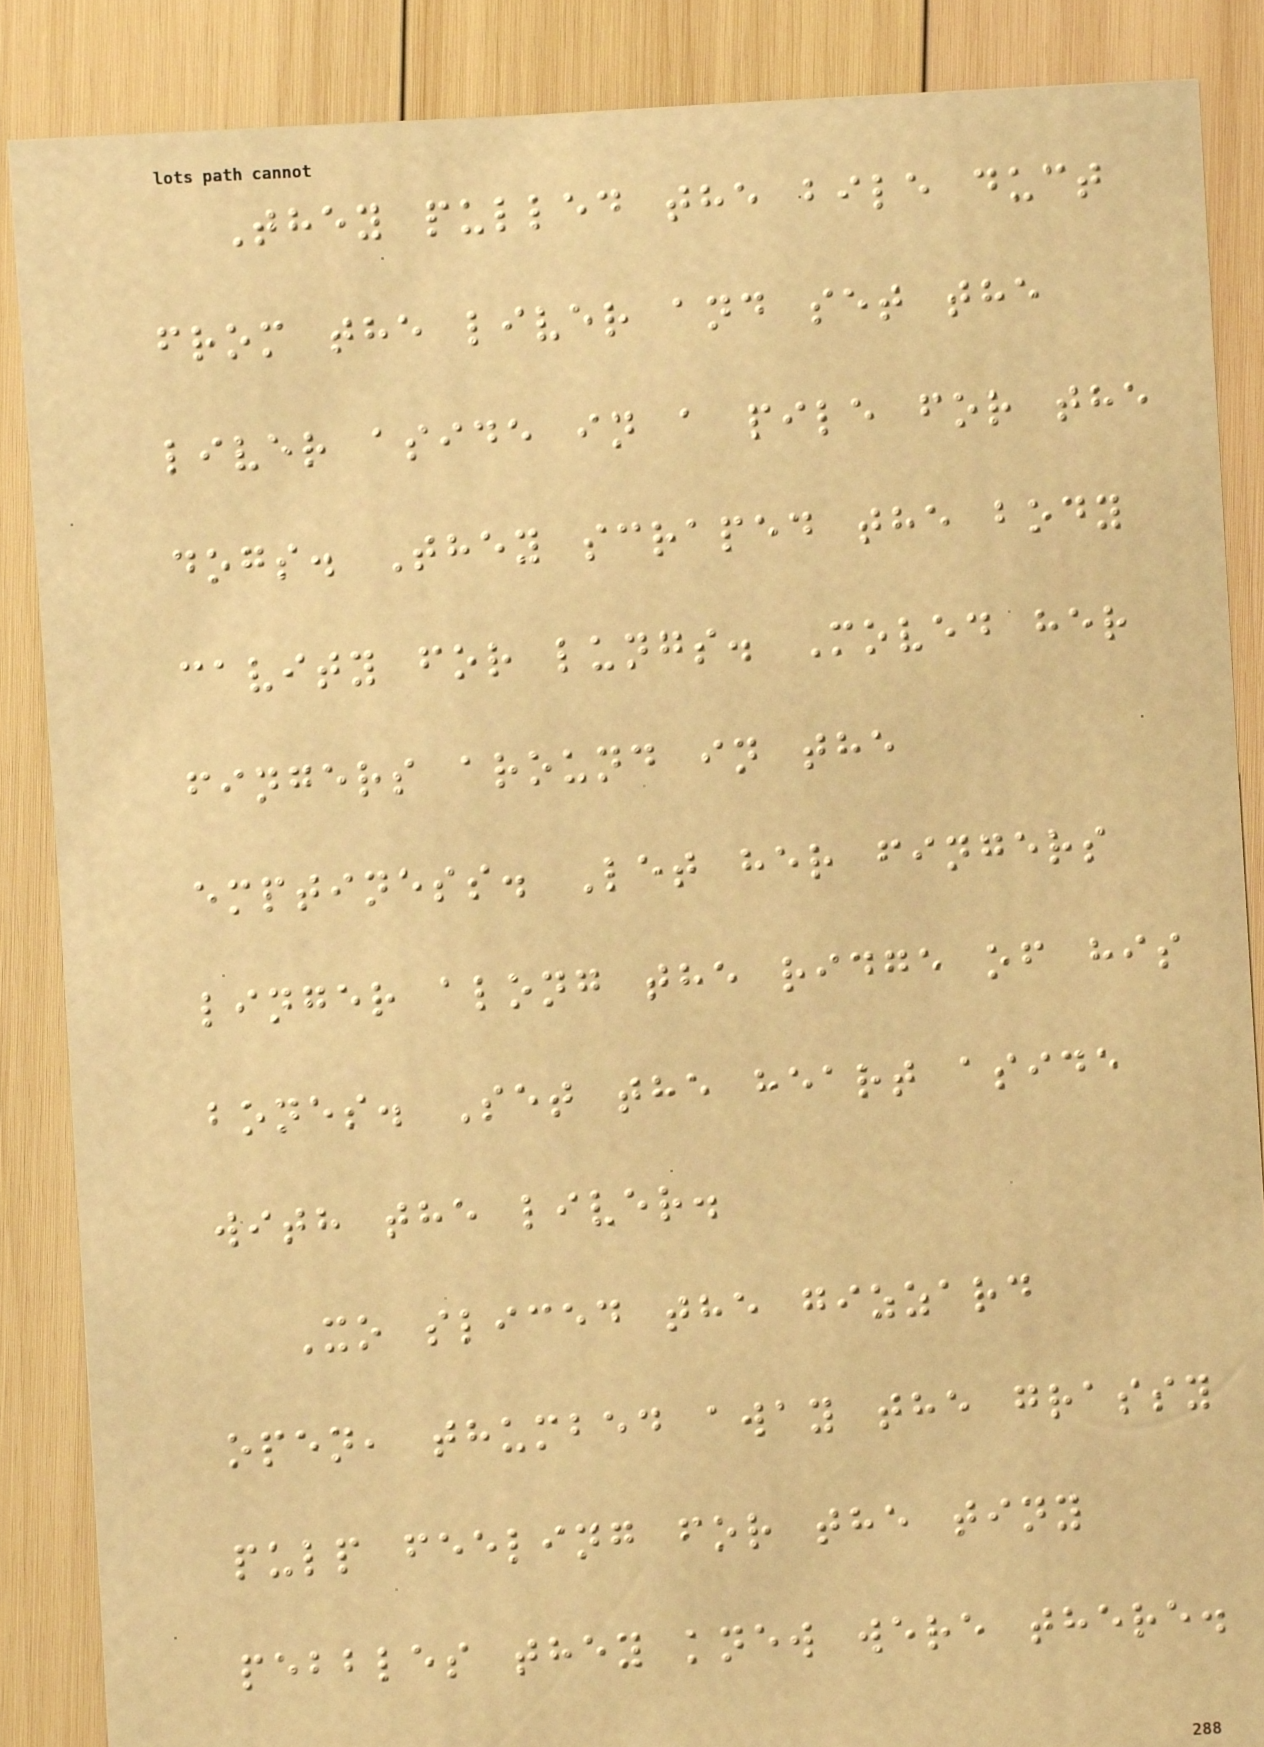They pulled the bile duct
from the liver and set the
liver aside in a pile for the
dogs. They scraped the body
cavity for lungs. Moved her
fingers around in the
emptiness. Let her fingers
linger along the ridge of his
bones. Set the heart aside
with the liver.
Xo sliced the gizzard
open, thumbed away the grassy
pulp feeling for the tiny
pebbles they knew were there.
